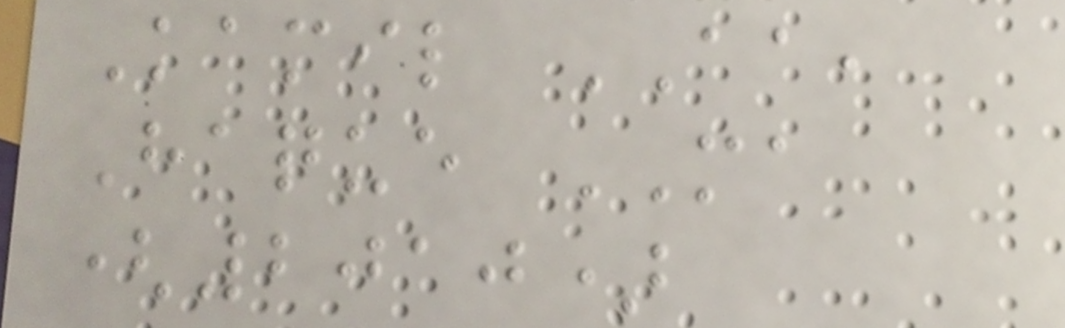Kamil AA,
Haque MA
(2010)
